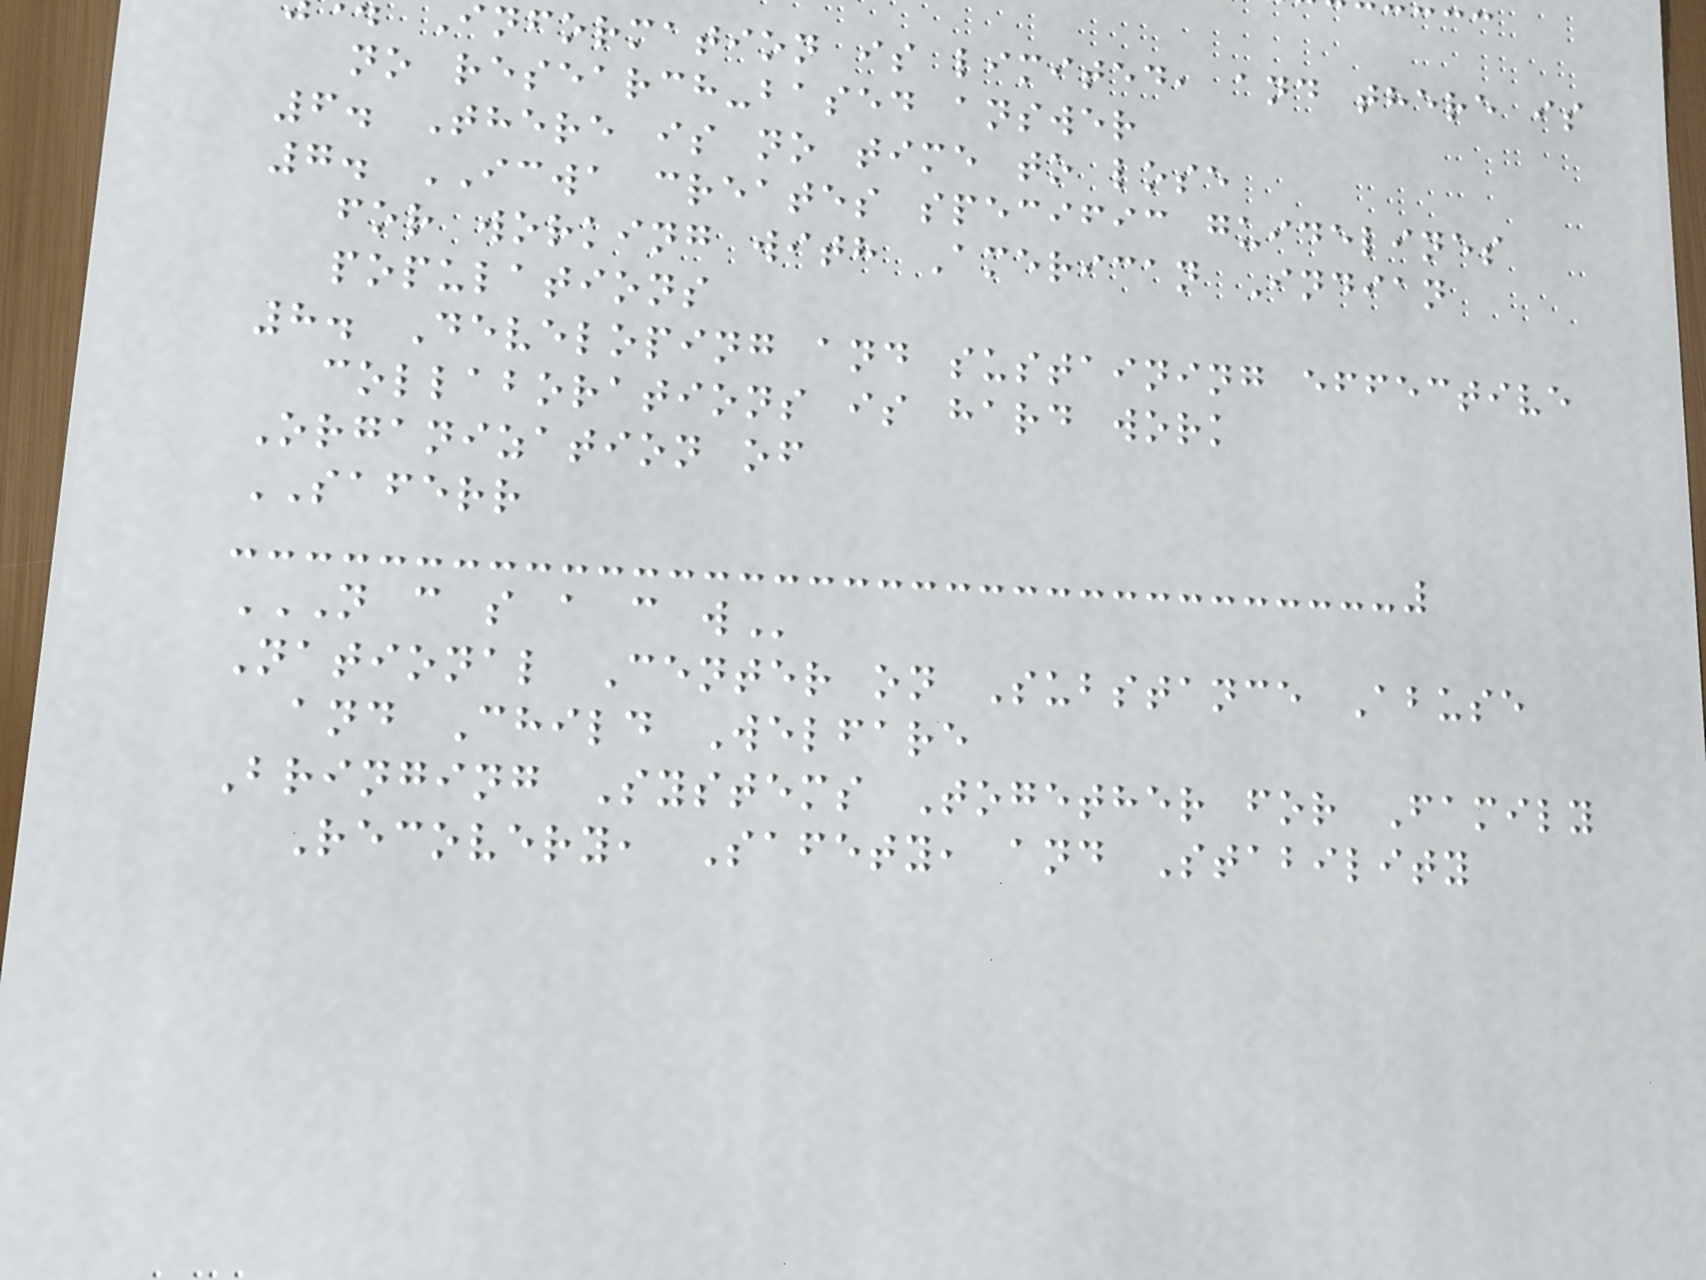information is limited, and there is
no research-based answer
6. There is no time to lose
7. ICWA creates specific guidelines
for working with American Indian
populations
8. Developing and sustaining effective
collaborations is hard work
Organization of
SAFERR
N C S A C W
National Center on Substance Abuse
and Child Welfare
Bringing Systems Together for Family
Recovery, Safety, and Stability
